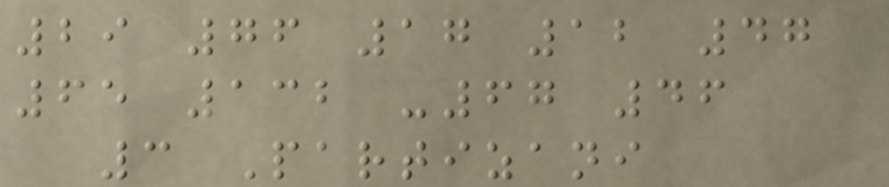29 76 17 12 47
65 132 -67 46
3 Partizani
